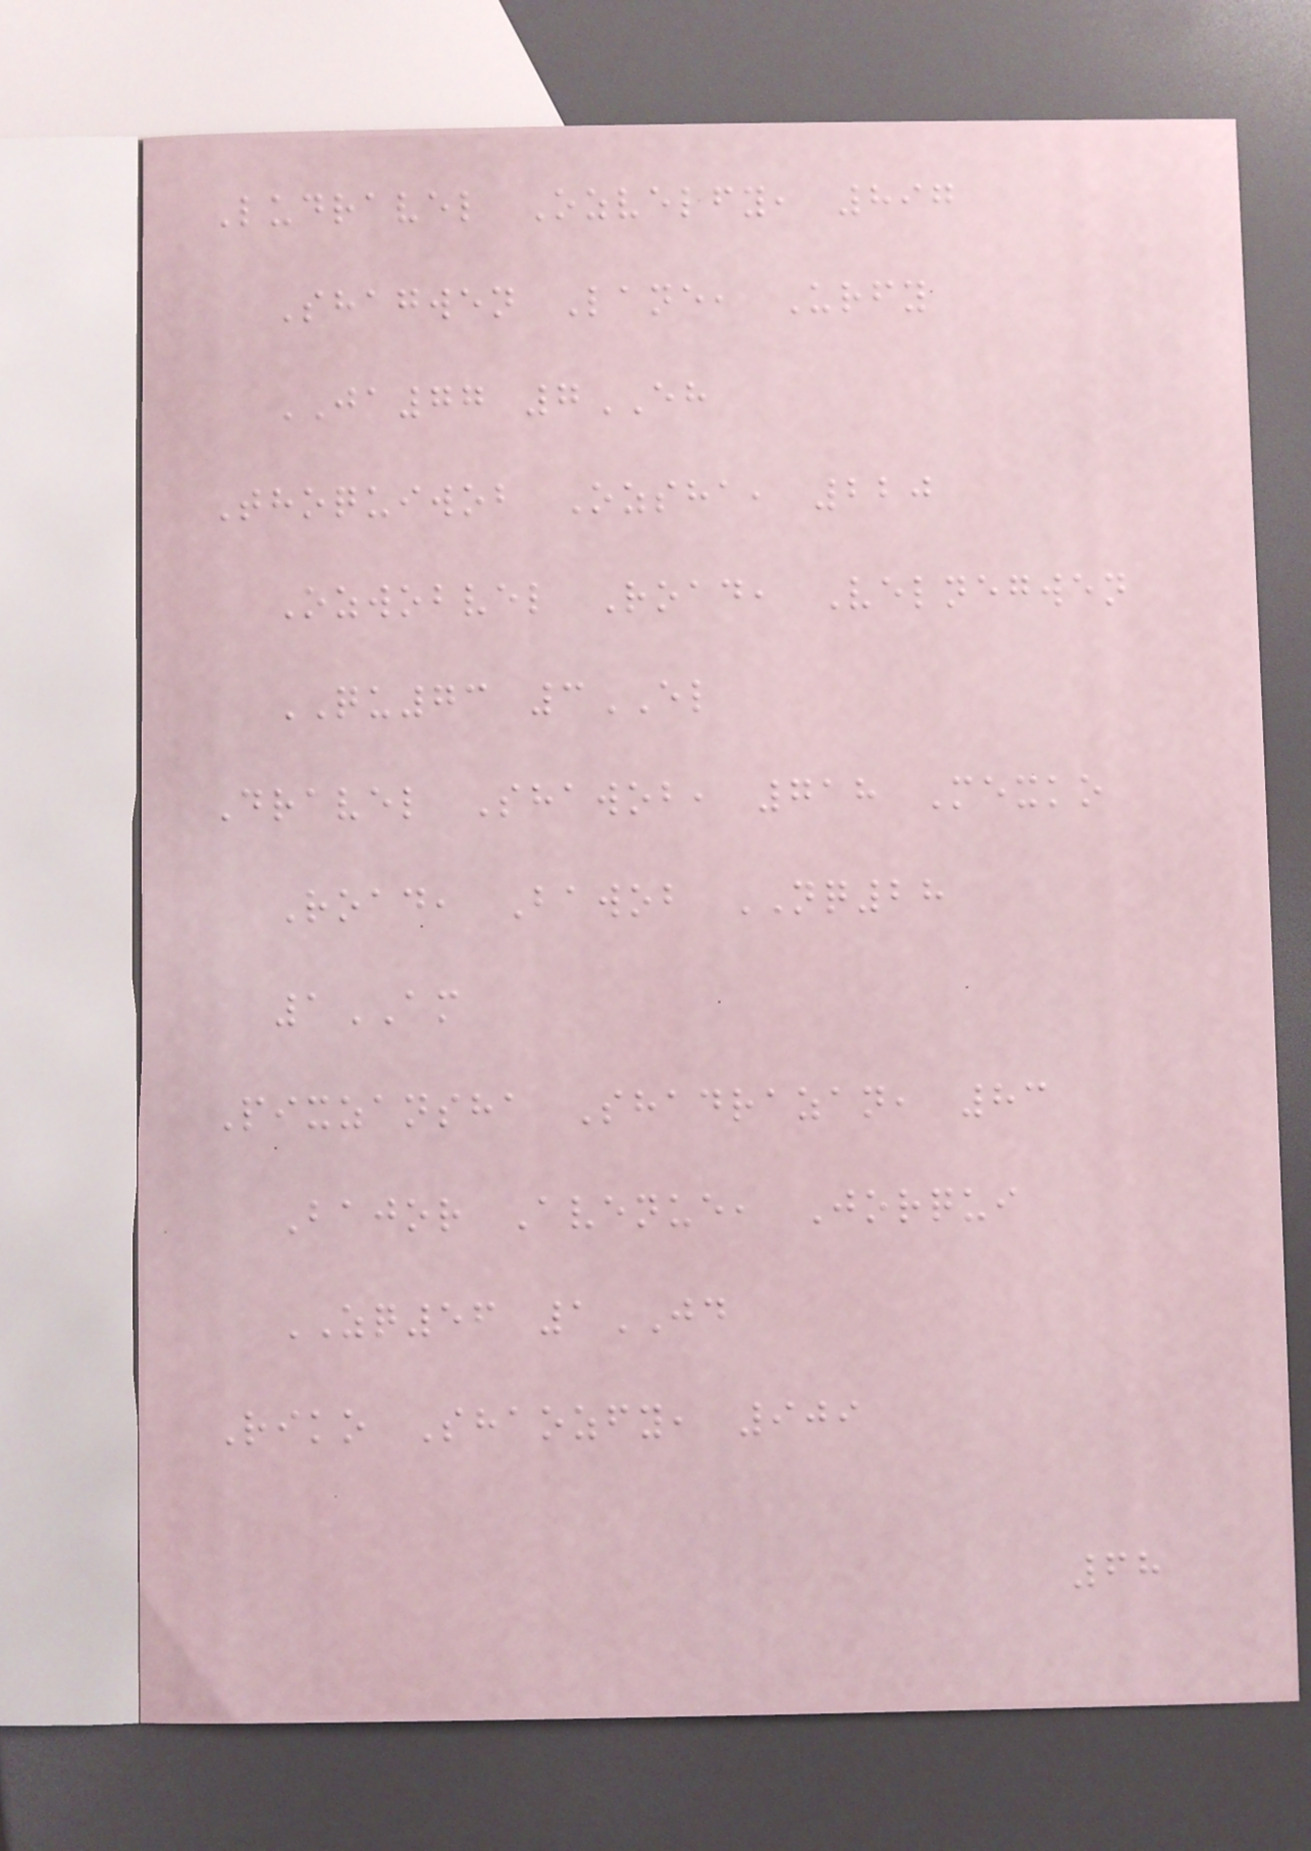Ludravel Ozvelfy, 897
Shagwen Lane, Urfy
JA77 7EH
Thoquiwob Ozsha, 220
Ozwobvel Road, Velnegwen
QU73 3EL
Dravel Shawob, 718 Mexko
Road, Bawob NQ28
1AM
Pixzansha Shadrazan, 83
Bajor Avenue, Jorqui
ZQ56 1JD
Riko Shaozfy, 909
68
